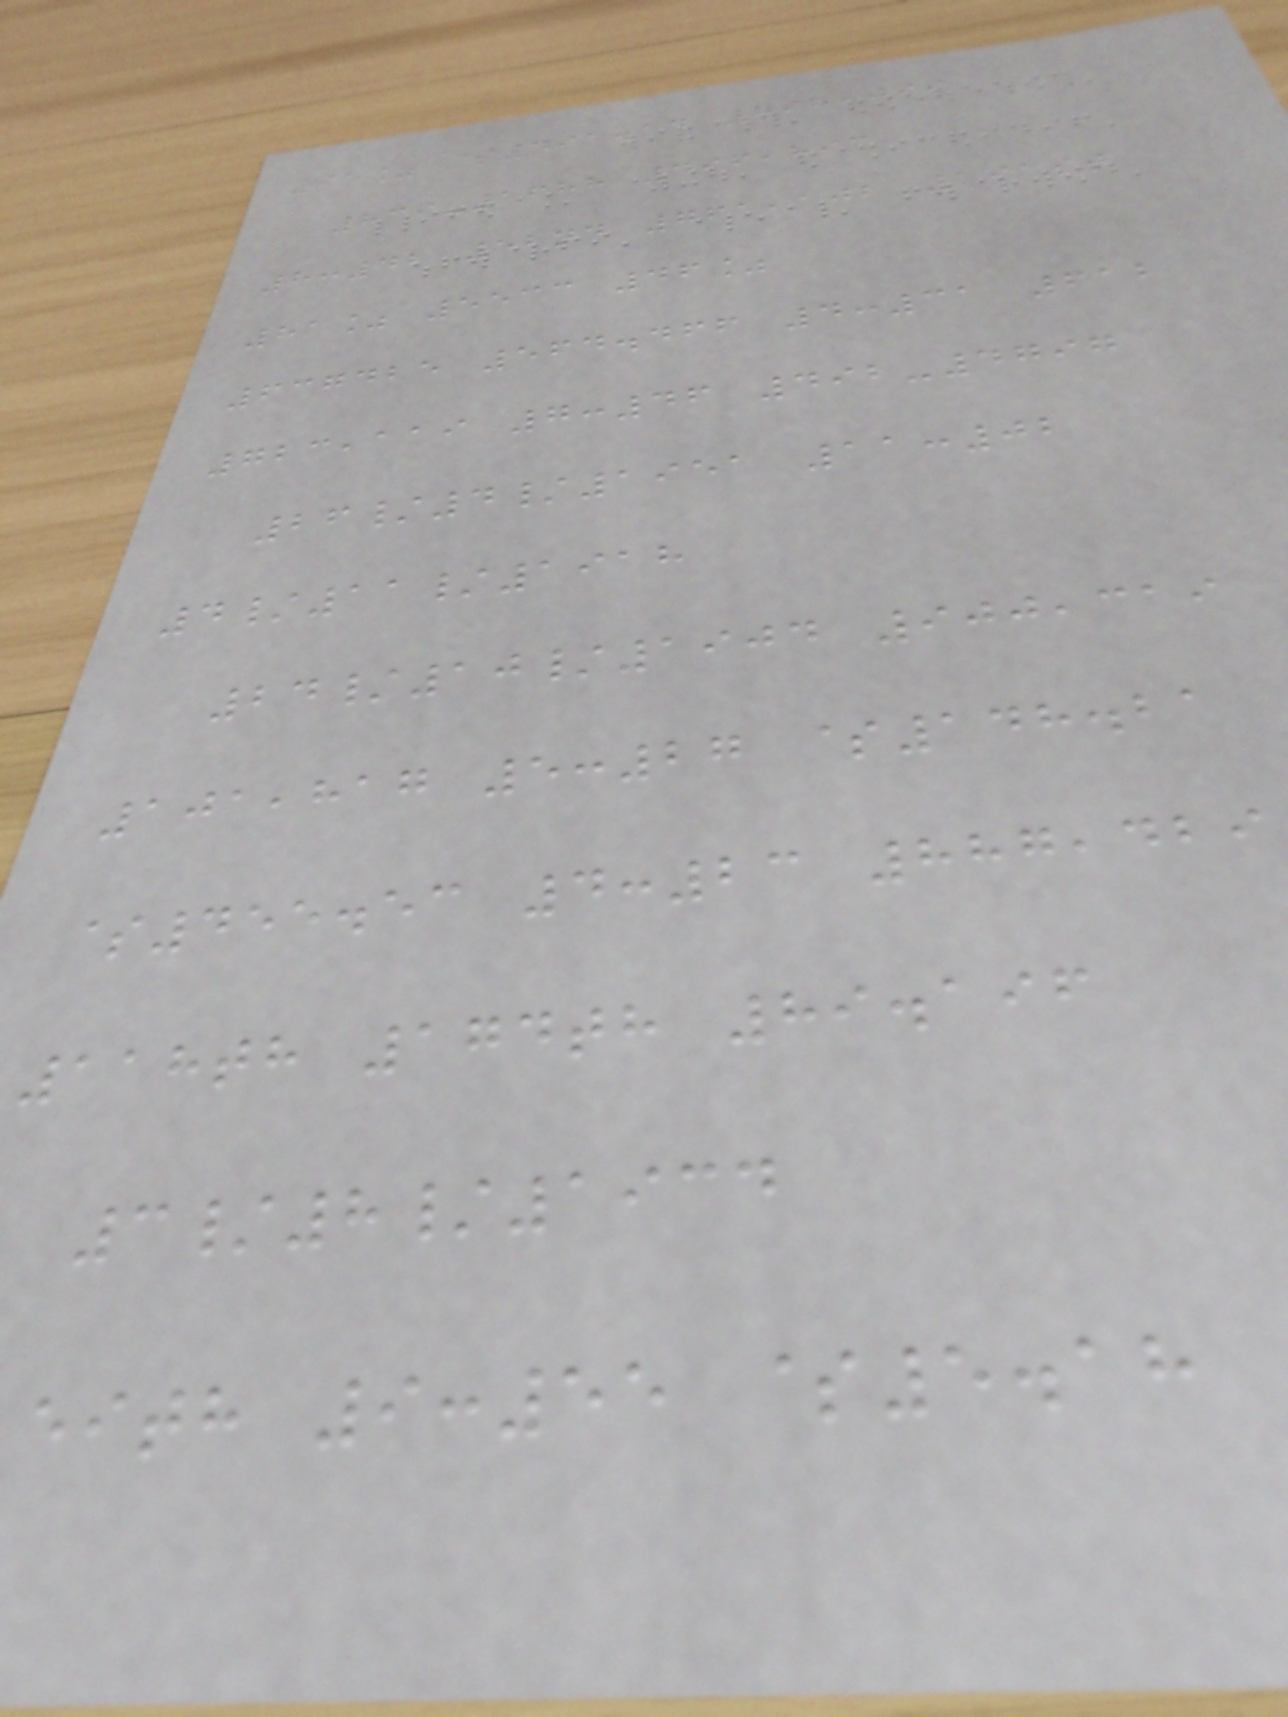95% $491.14 898,099
839-1688 496,893
8:42 52nd 761,102 191st
81% 5533 46%
637425 564.466 4:31 612
723,119 7:46 492-4797
26/4/1951 11:02
4/11/1918
24/10/1904 900,319
101,817 5:27 $148.21
$455.53 4:23 887,429
118th 174th 89.196
3/8/1934
eith 9:55 $5.18
